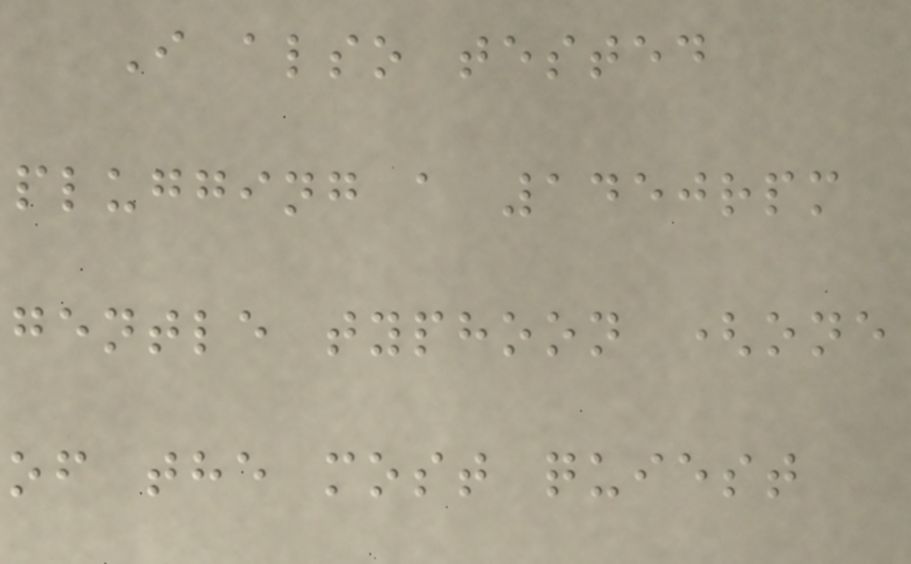I also tested
plugging a 1450rpm
gentle typhoon (one
of the most quiest
